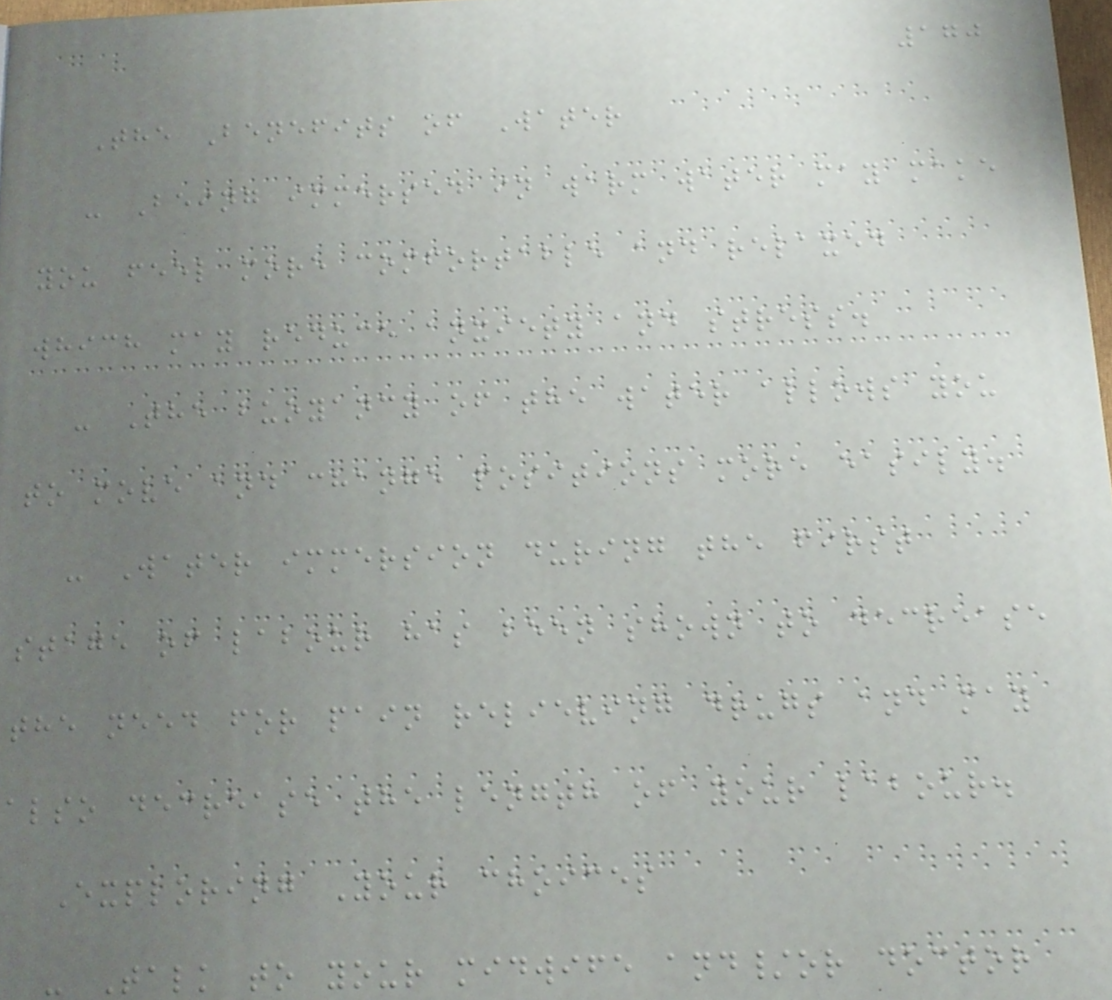170
The Benefits of Water
- Being immersed in warm water may make
you feel more comfortable and relaxed
which may reduce anxiety and stress.
- The buoyancy of the water allows you
to move and change positions more easily.
- Water immersion during the first
stage of labour has been shown to decrease
the need for pain relieving drugs and may
also decrease the length of your labour.
Exploring Your choices
- Talk to your midwife and/or doctor
